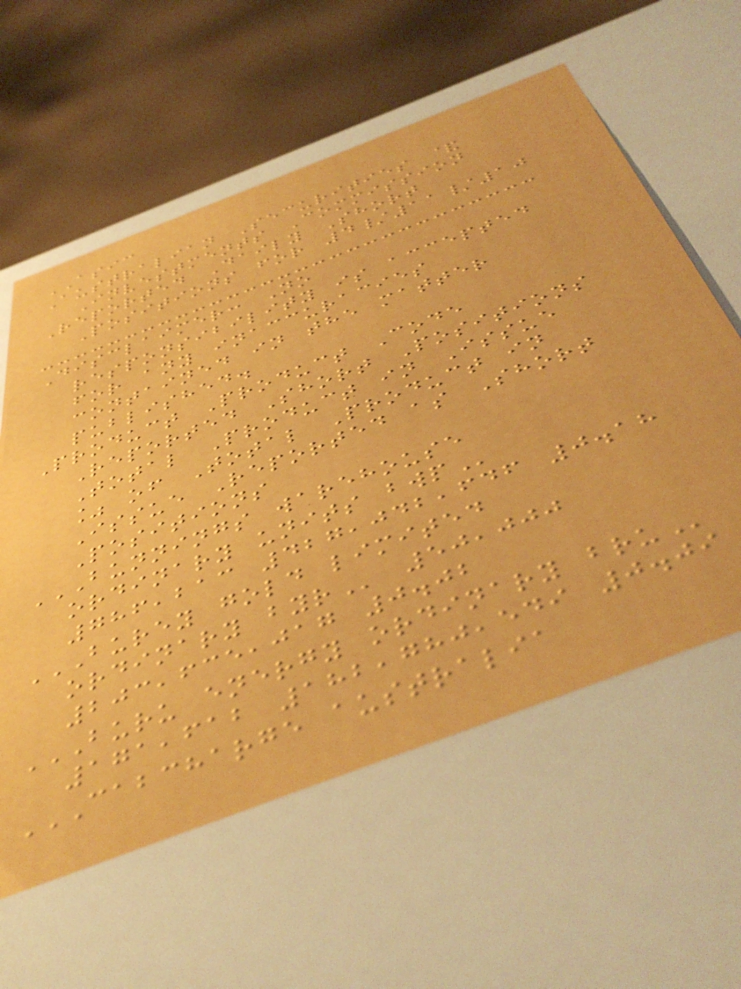ASIC
Australian Securities &
Investments Commission
Reported Daily Short
Positions for 4/11/10
Disclaimer: No
responsibility is accepted
for any inaccuracies
contained in the matter
published.
Product Product Code
Reported Short Positions
Total Product in Issue
% of Total Product in
Issue Reported as Short
Positions
BUNNINGS WAREHOUSE
ORDINARY UNITS BWP
786,213 427,042,646 0.18
BUREY GOLD LIMITED
ORDINARY BYR 50,000
203,635,017 0.02
BURU ENERGY ORDINARY BRU
171,612 182,780,549 0.09
CABCHARGE AUSTRALIA
